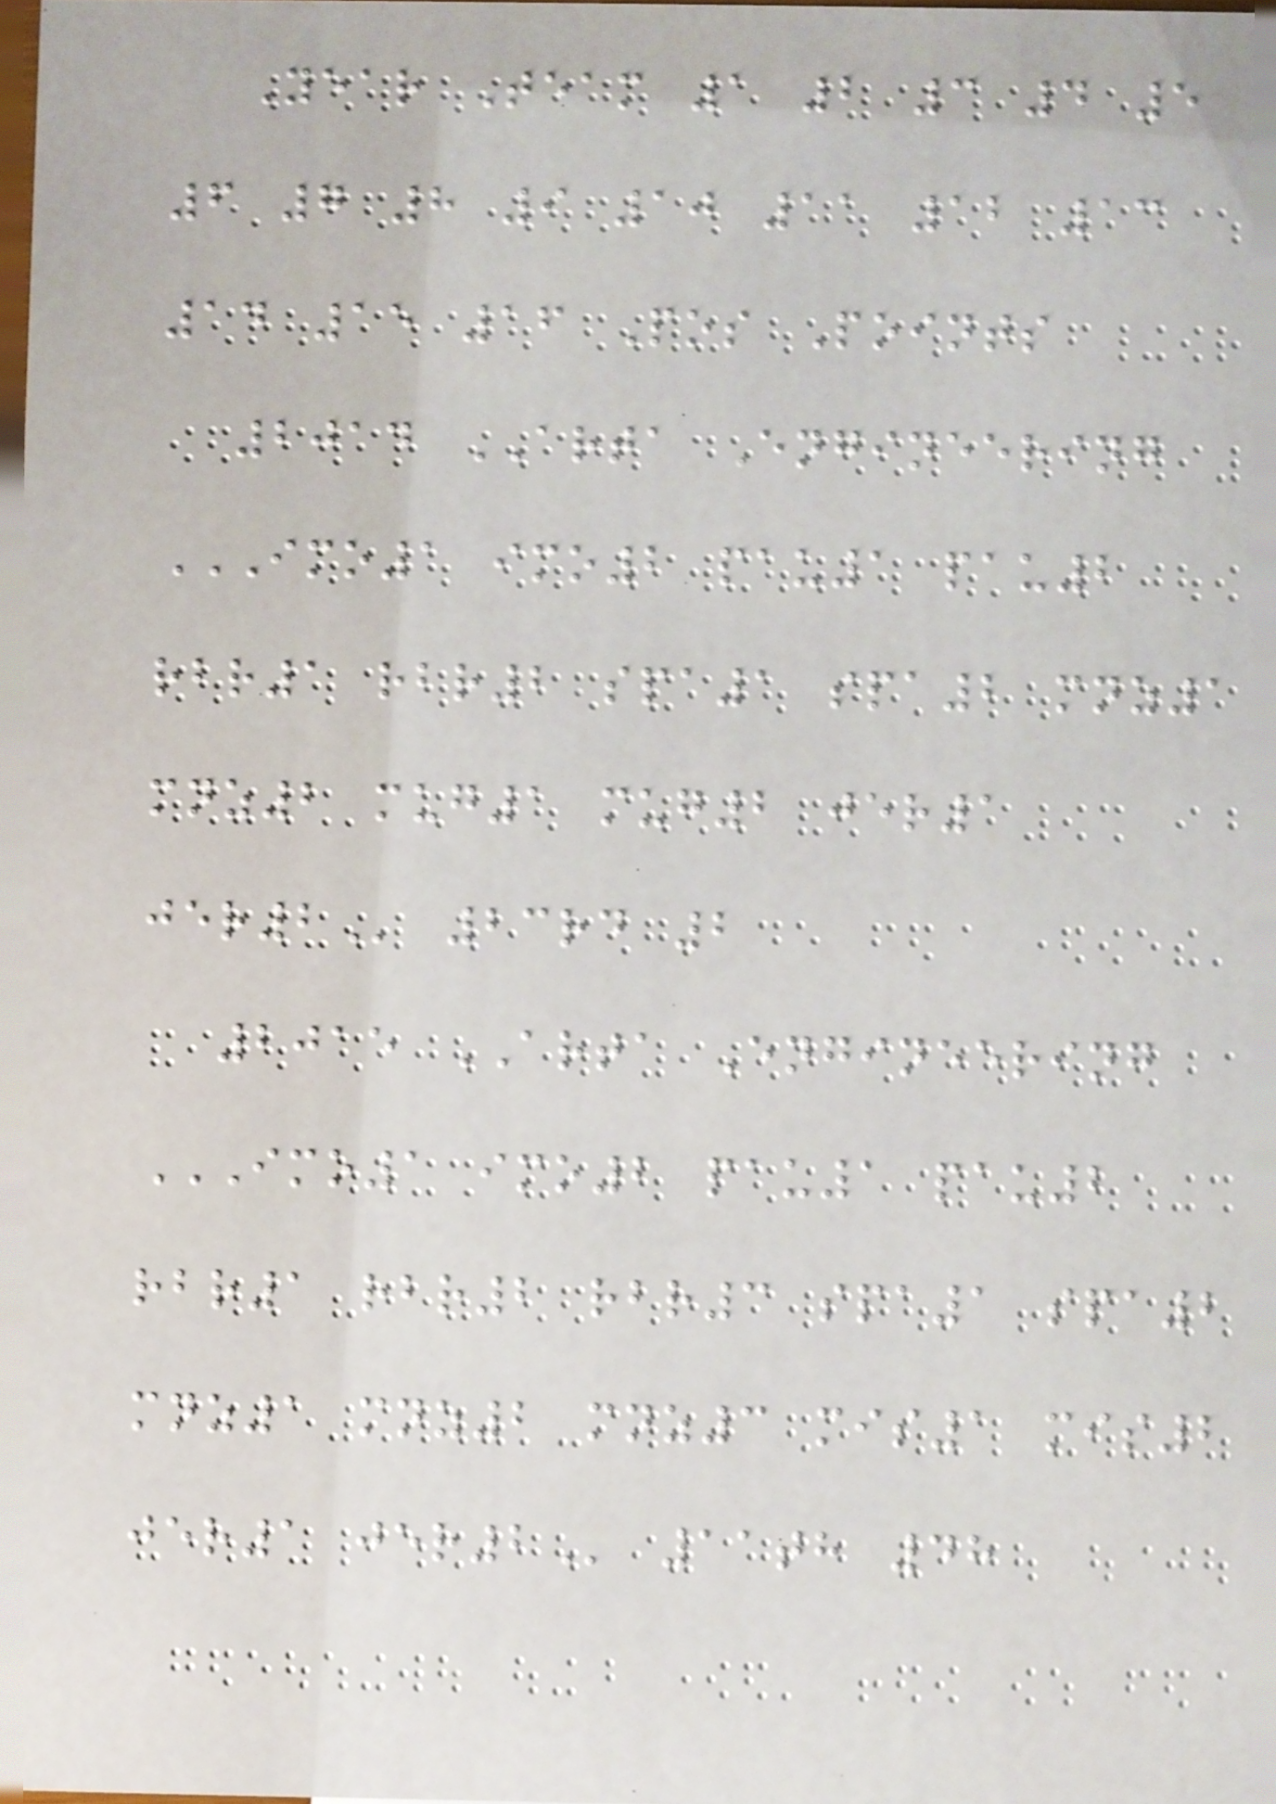Year Team 1 2 3 4 5
6 7 8 9 10 11 12 13
14 15 16 Pos Points
2014 ARTA Engineering
IMO1 IMO2 PAU1 PAU2
RBR1 RBR2 SPA1 SPA2 MNZ1
MNZ2 MUG1 MUG2 JER1
JER2 23rd 2
2015 ARTA Engineering
IMO1 IMO2 PAU1 PAU2
RBR1 RBR2 RBR3 SPA1 SPA2
MNZ1 MNZ2 MNZ3 MIS1 MIS2
JER1 JER2 11th 48
